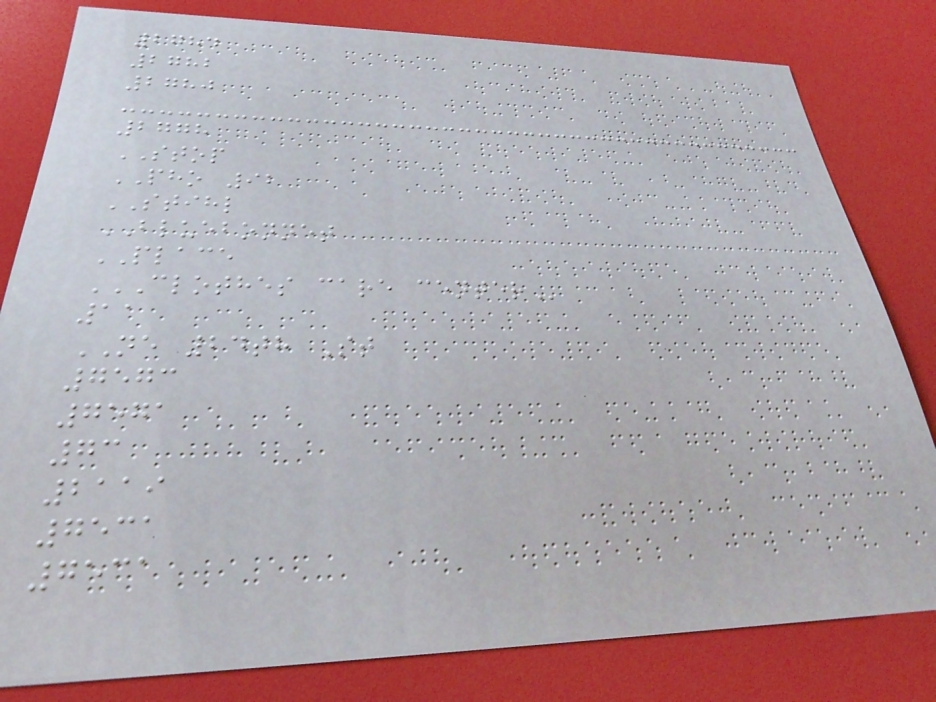2784
2782
2780
2778
STOP
PHO 92
STIHL
BLUEBONNET
PLACE
CLOTHES CARE CENTER
11
NE 24th St
7573
7571
73
2119
7531
7531
